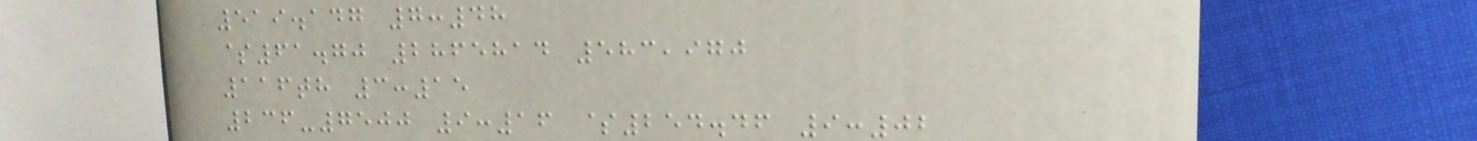519.147 7:48
$61.70 2865814 583,970
116th 3:15
236-7500 9:16 $254.46 9:02
